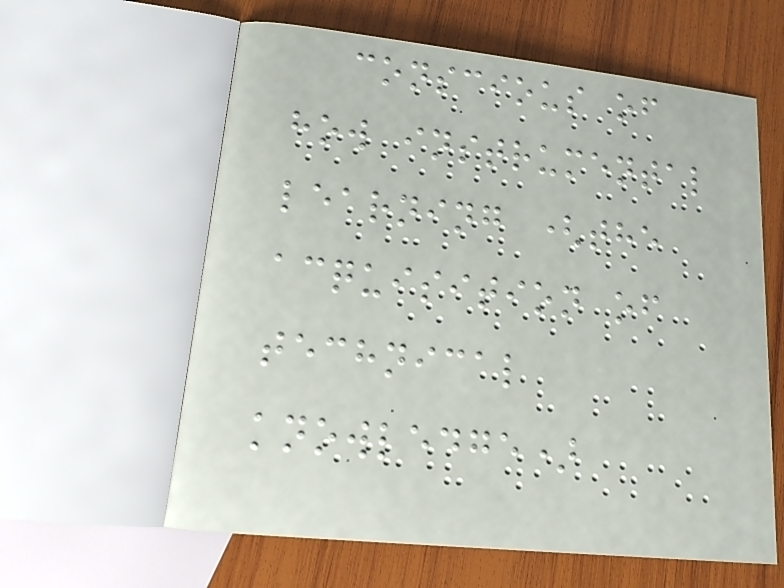conscious of
how instrumental
learning (the
acquisition of
technical
knowledge)
